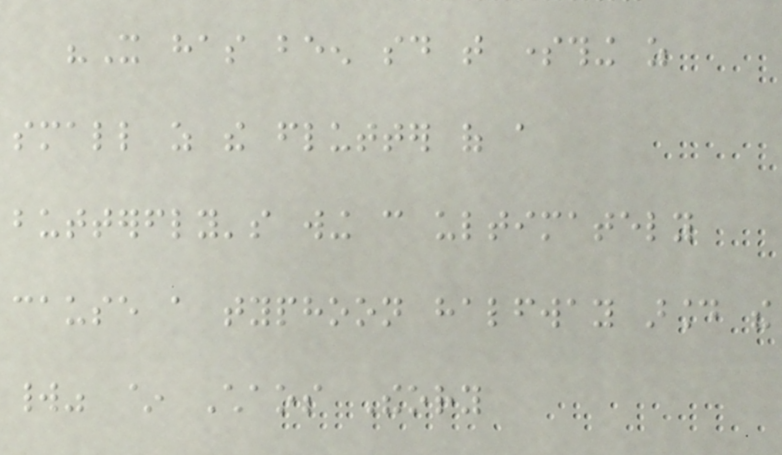"It has been said that something as
small as the flutter of a
butterfly's wing can ultimately
cause a typhoon halfway around the
world" ~ Chaos Theory
